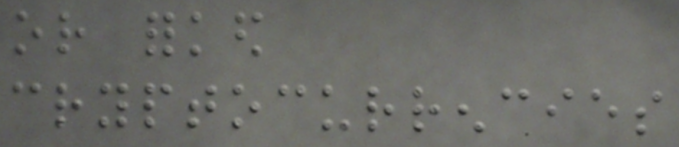or forked
cryptocurrencies
